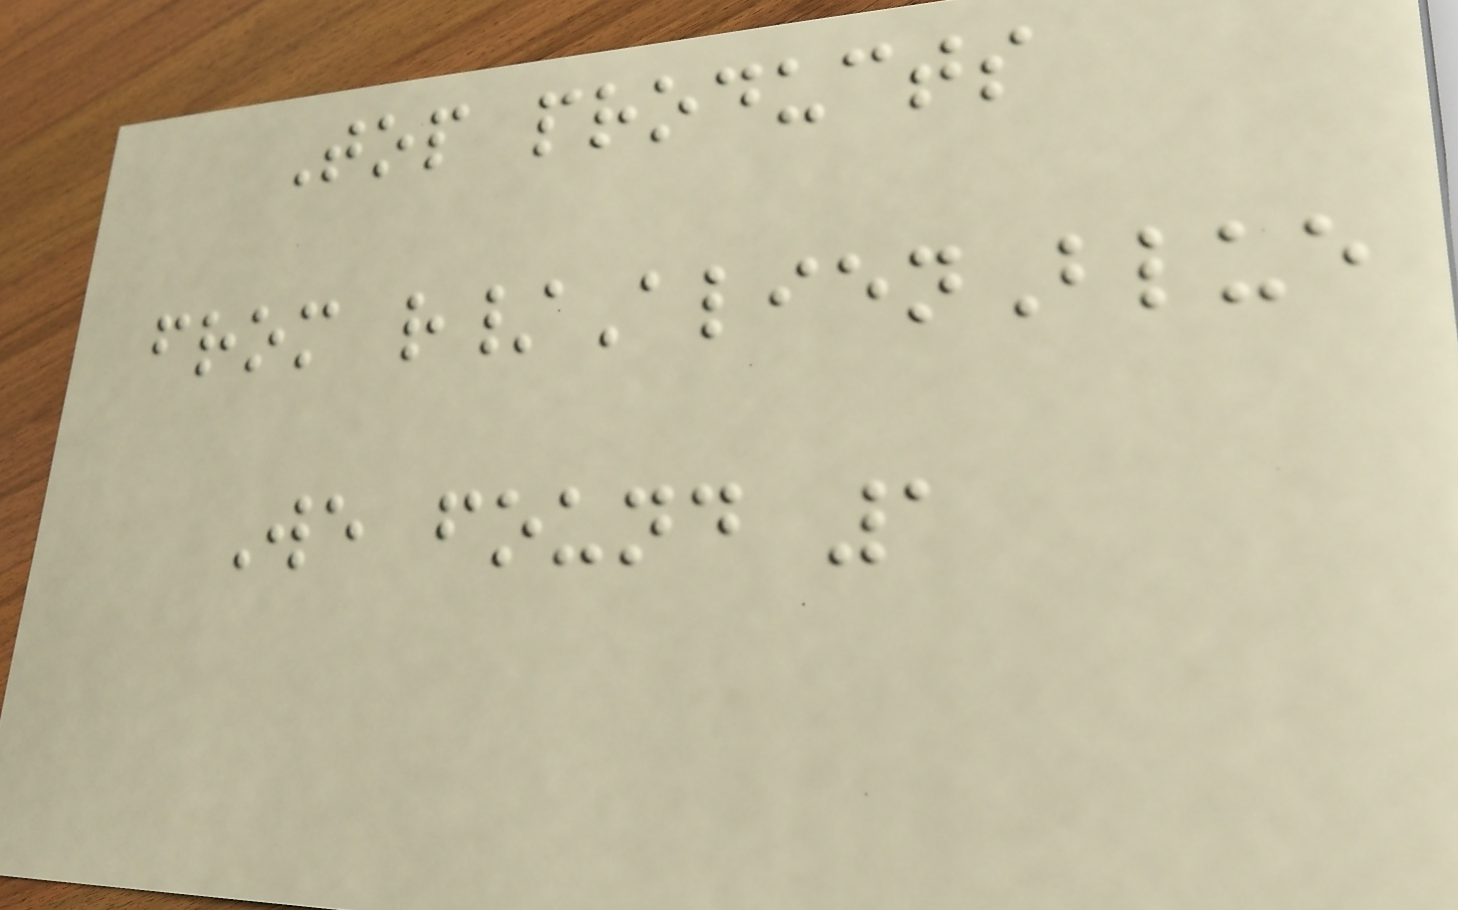Top products
from r/AlienBlue
We found 1
